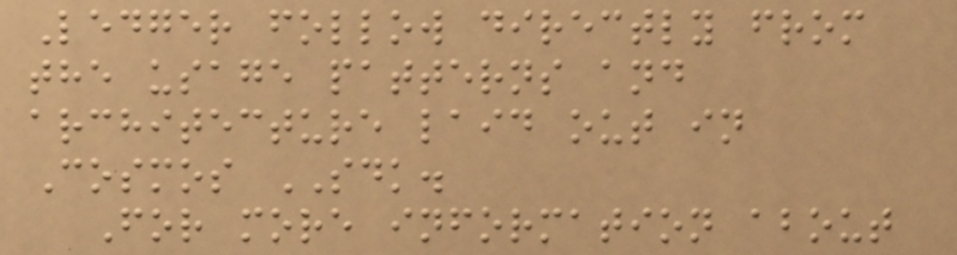Ledger follow directly from
the usage patterns and
architecture laid out in
Cosmos SDK.
For more information about
